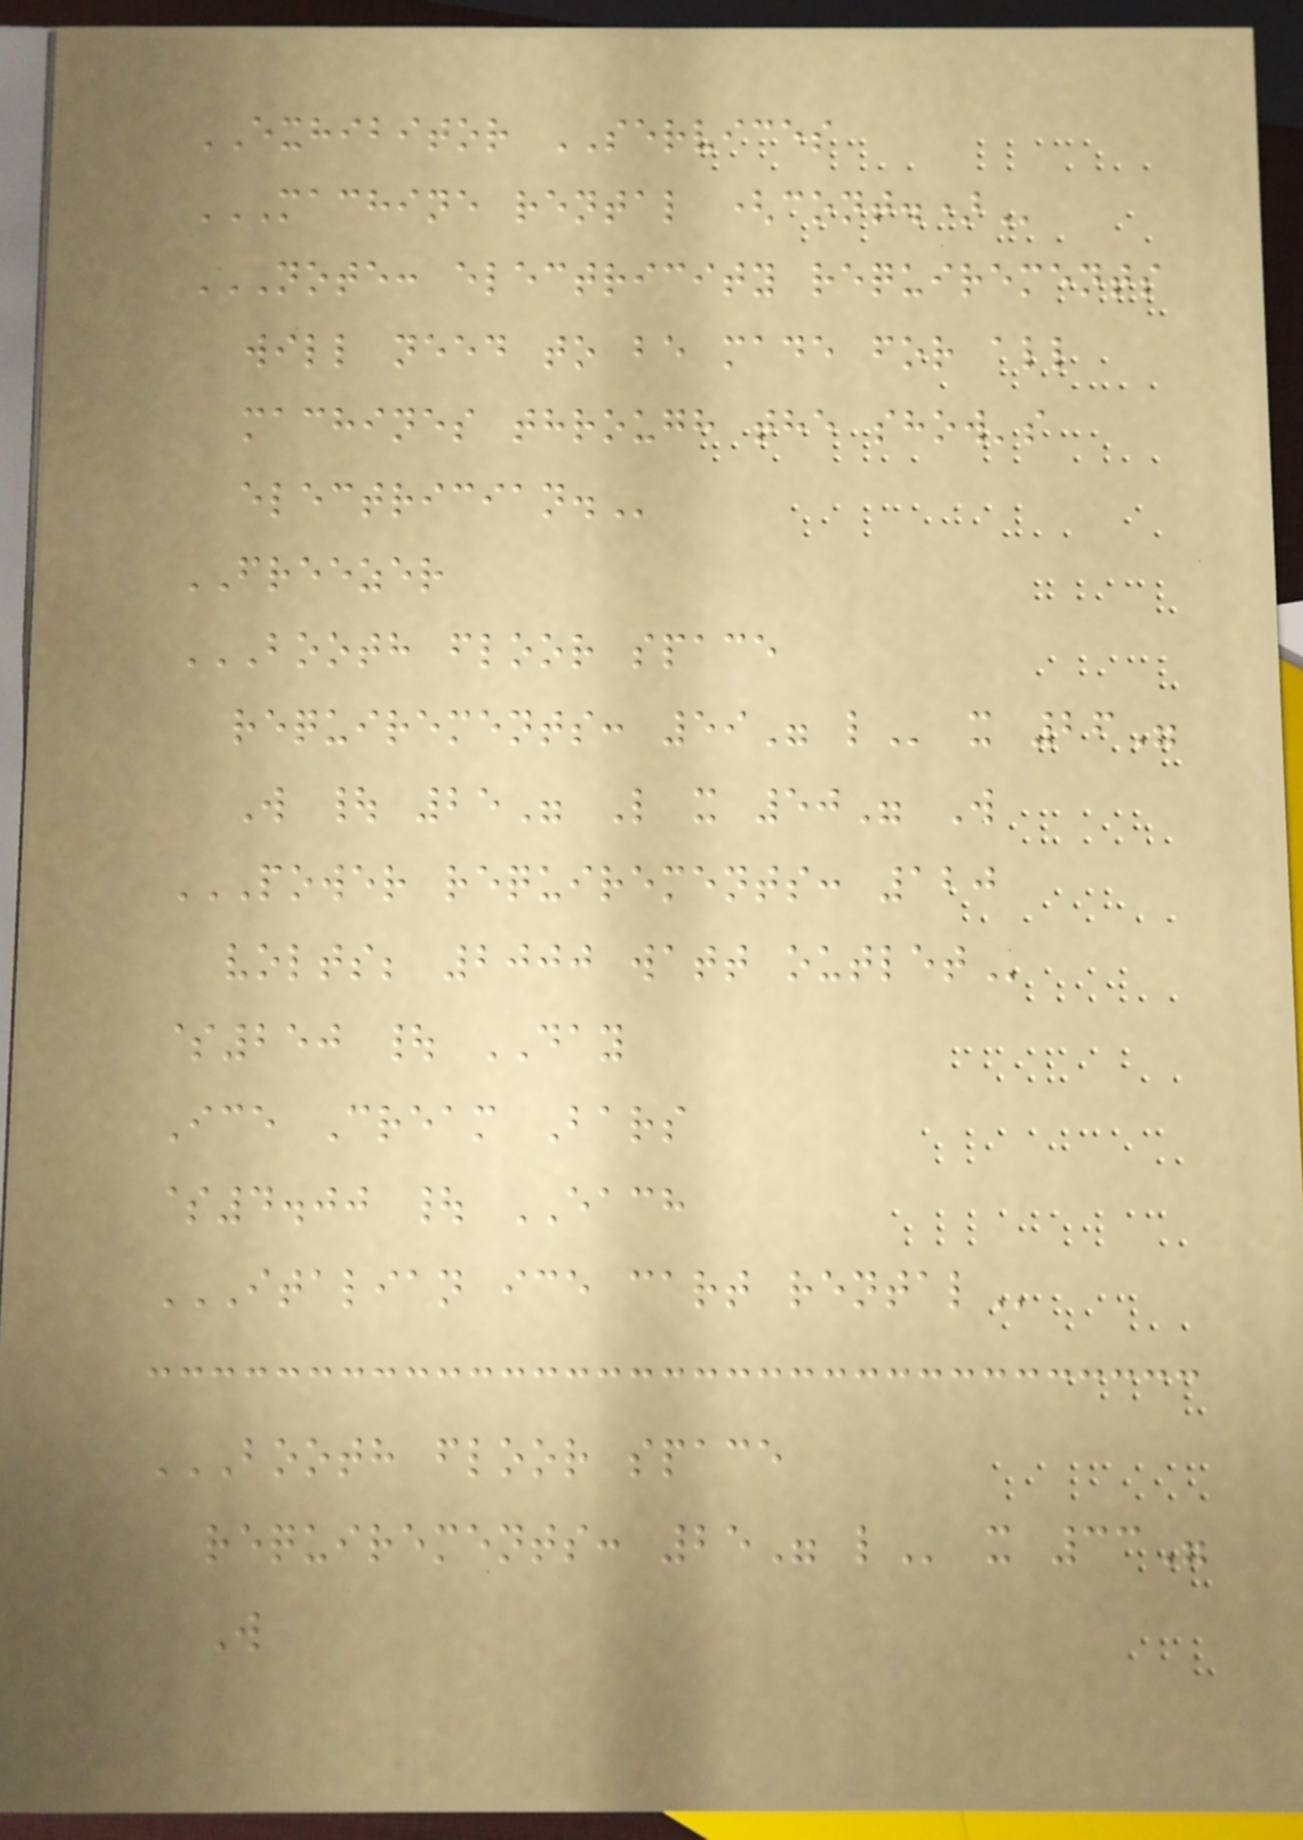EXHIBITOR SERVICES
MACHINE RENTAL (CONT.)
NOTE: ELECTRICITY REQUIREMENTS
WILL NEED TO BE MADE FOR ALL
MACHINES THROUGH THE SHOW'S
ELECTRICIAN.
FREEZER
BOOTH FLOOR SPACE
REQUIREMENTS: 59" L x 26"
W | 25" L x 50" W
POWER REQUIREMENTS: 120
VOLTS; 2000 WATT OUTLET
$250 | DAY
Ice Cream Bars
$4.00 | EACH
ITALIAN ICE CART RENTAL
BOOTH FLOOR SPACE
REQUIREMENTS: 25" L x 33"
W
